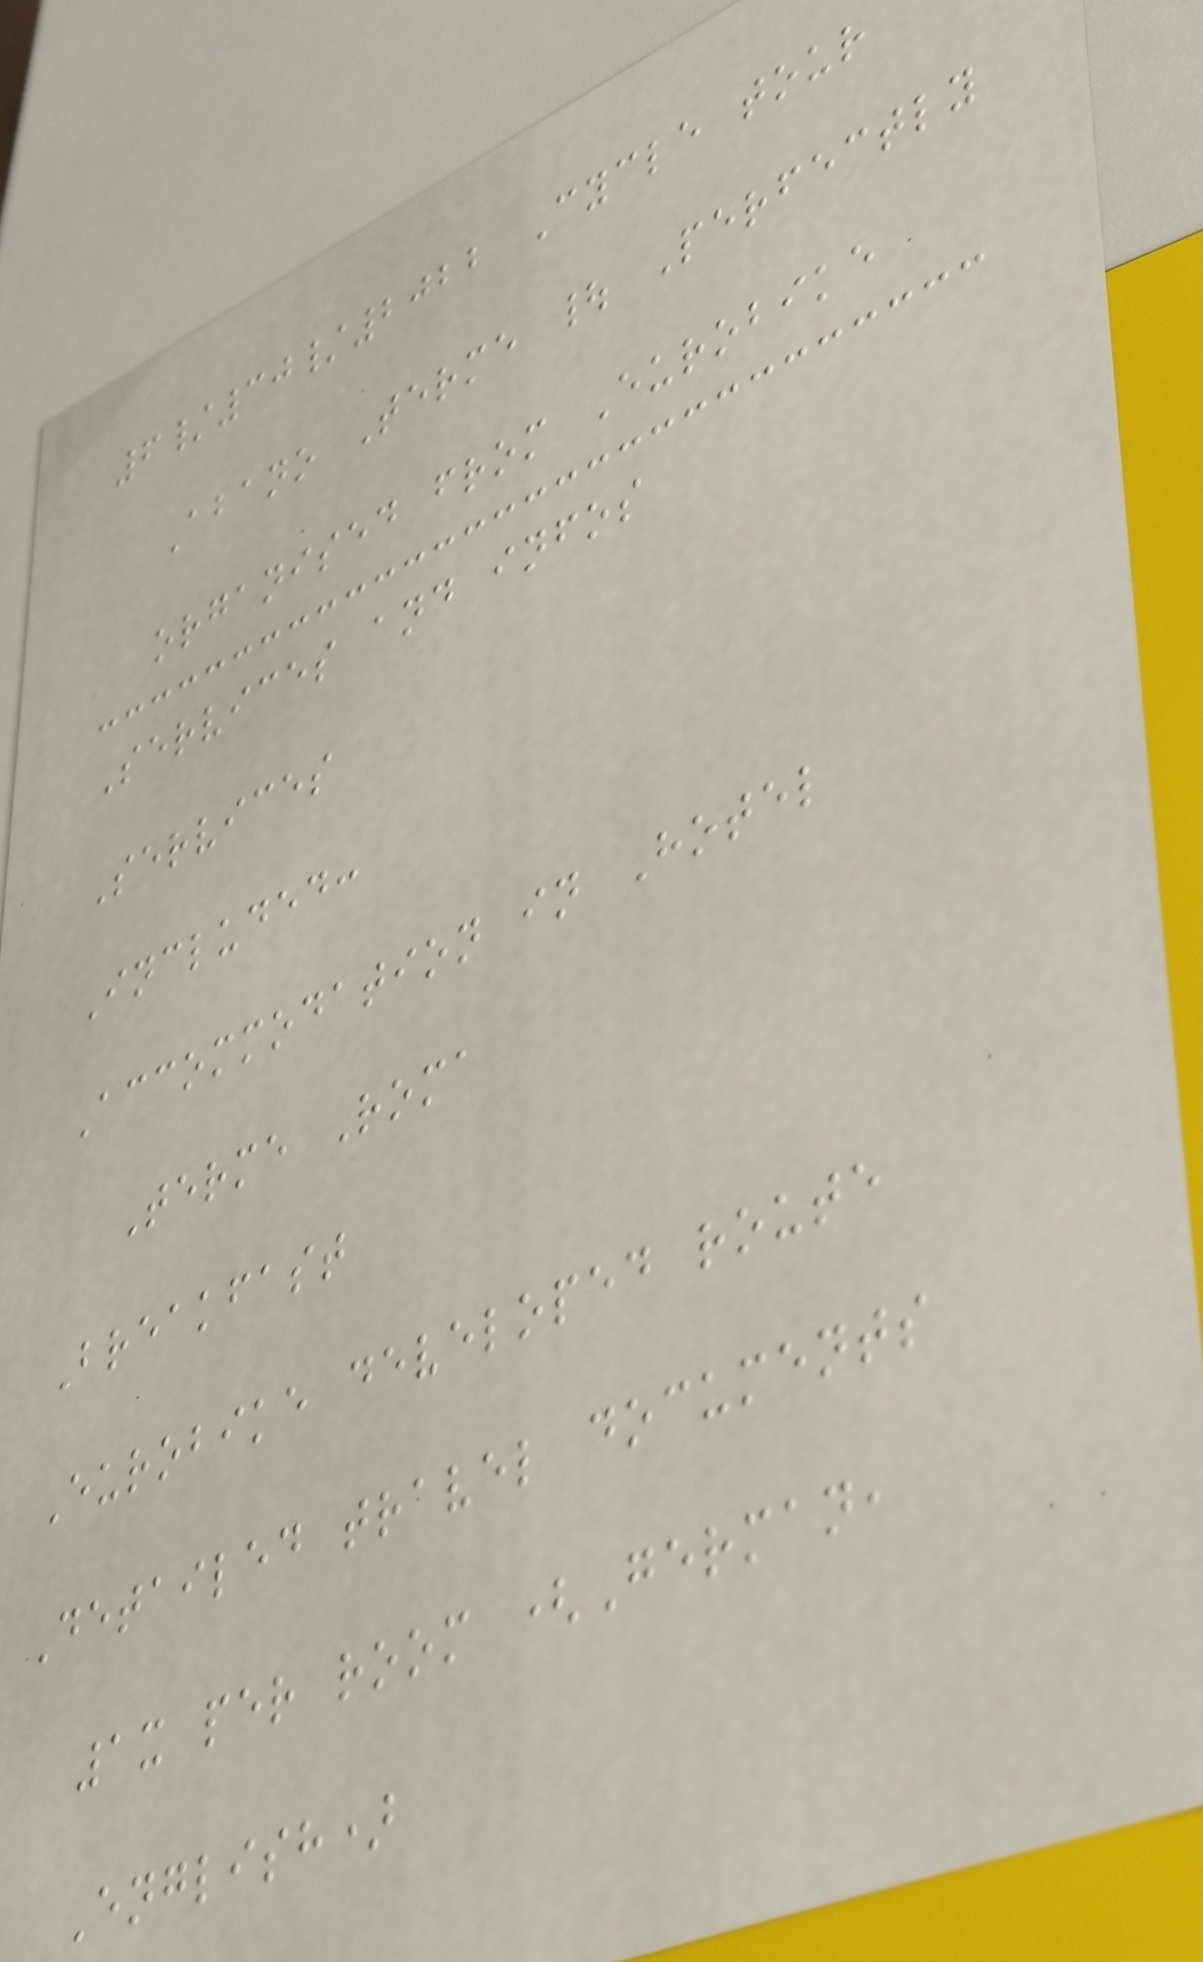6/30/2022 Cycle tour
Abano Terme | Perfectly
organised from Eurobike
Services and infos
Services
Included:
Accommodation in Hotel
Terme Roma
Breakfast
Eurobike developed route
Detailed travel documents
1x per room (German,
English)
